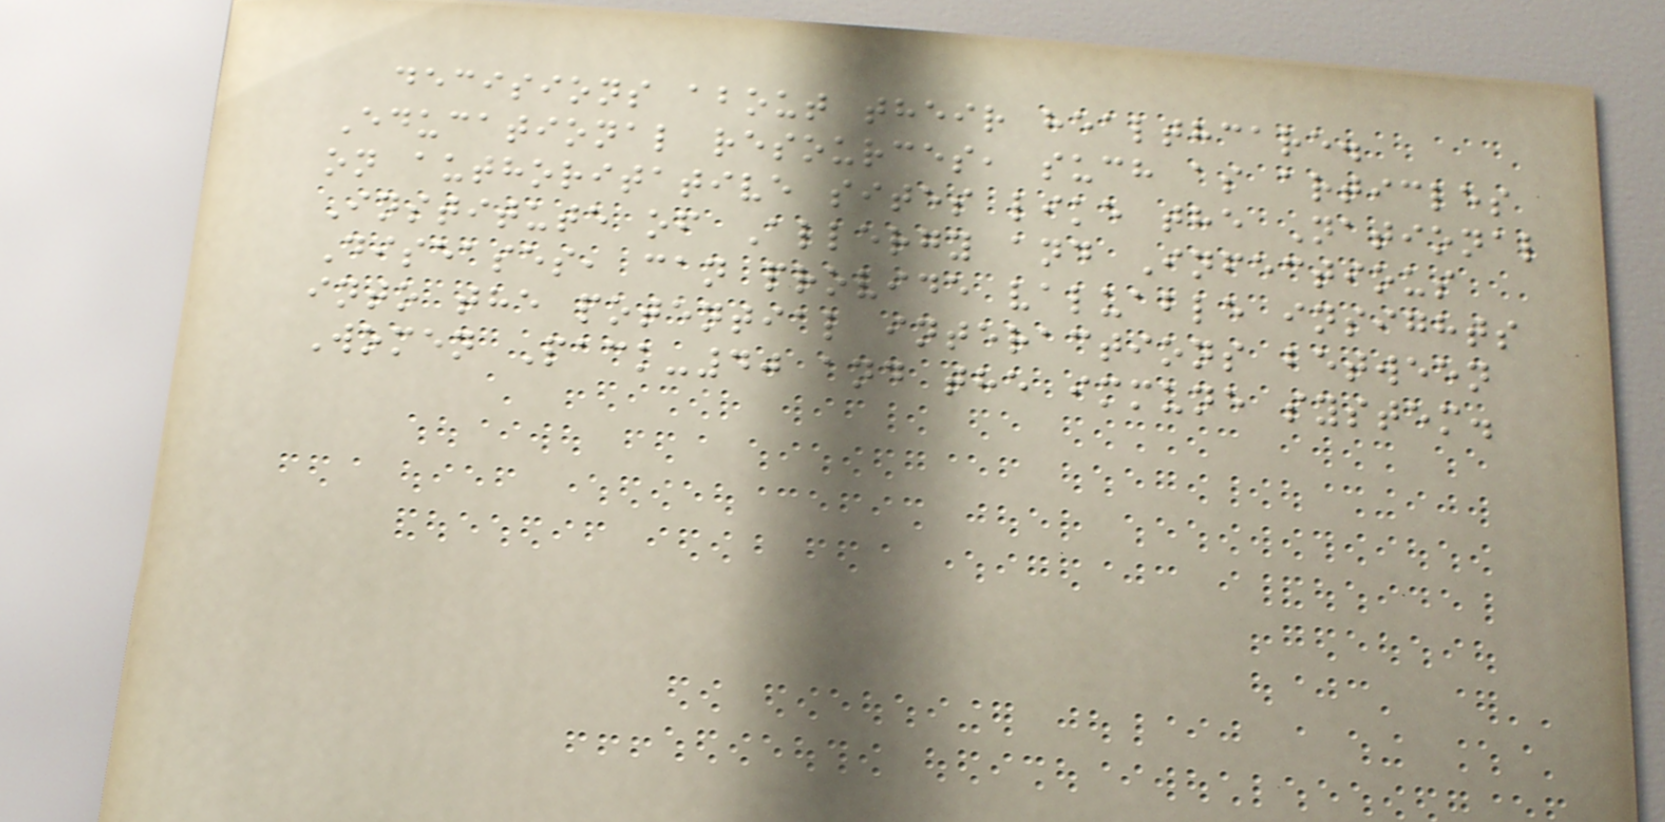decisions about their healthcare.
Educational resources, such as articles
on authoritative sites like the National
Institute of Allergy and Infectious
Diseases, can provide valuable insights
into the potential interactions between
Women Pack-40 and the immune system.
